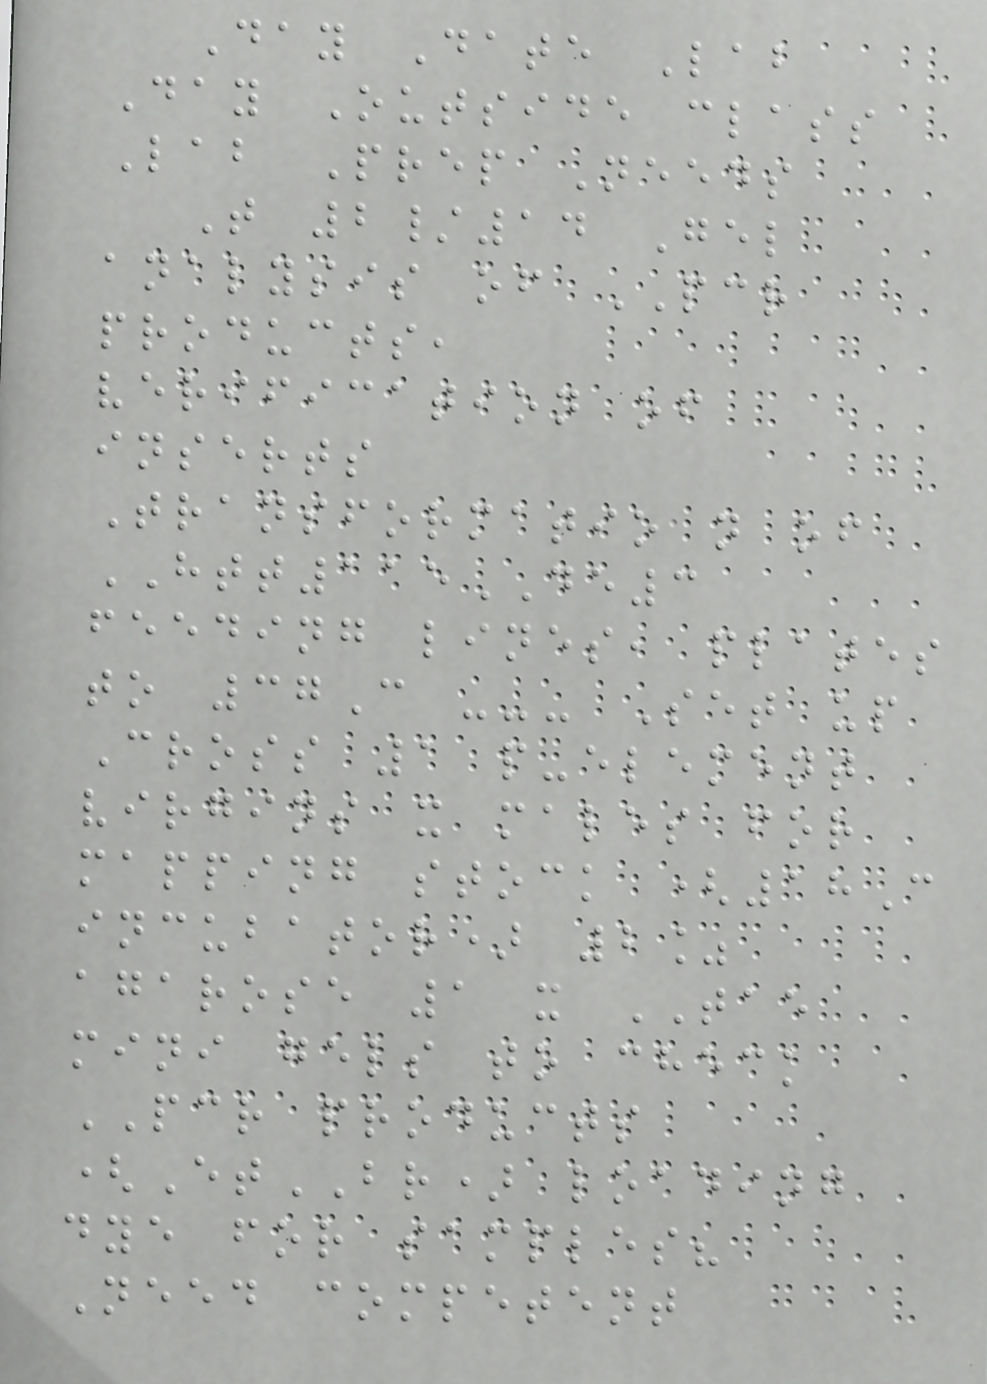Day Date Lab
Day Outside class
Lab Prep Needs
T 2/14 Gel
analysis of PCR
products,
verification of
inserts
Transformatio n of
HTT115DE3
feeding lines, plates
to 37C --- Set up
Cross 1 p-element
virgins x males for
mapping stock (18C
incubator) 2%
agarose 1 x TAE
mini gels to check
PCR products
(EtBR) loading
dye for samples?
Need competent
